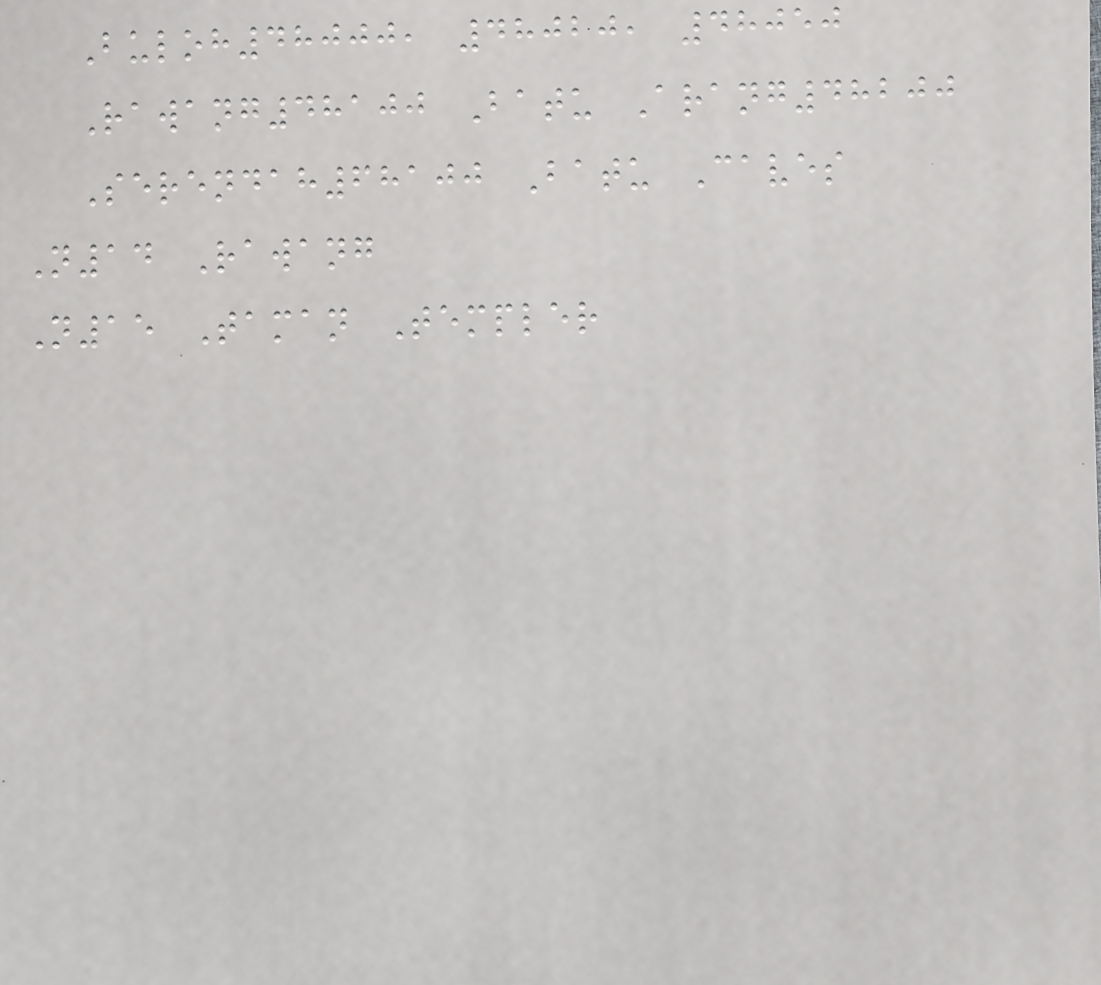Buloh48000, 48020, 48050
Rawang48100 Batu Arang48200
Serendah68100 Batu Caves
N14 Rawang
N15 Taman Templer
